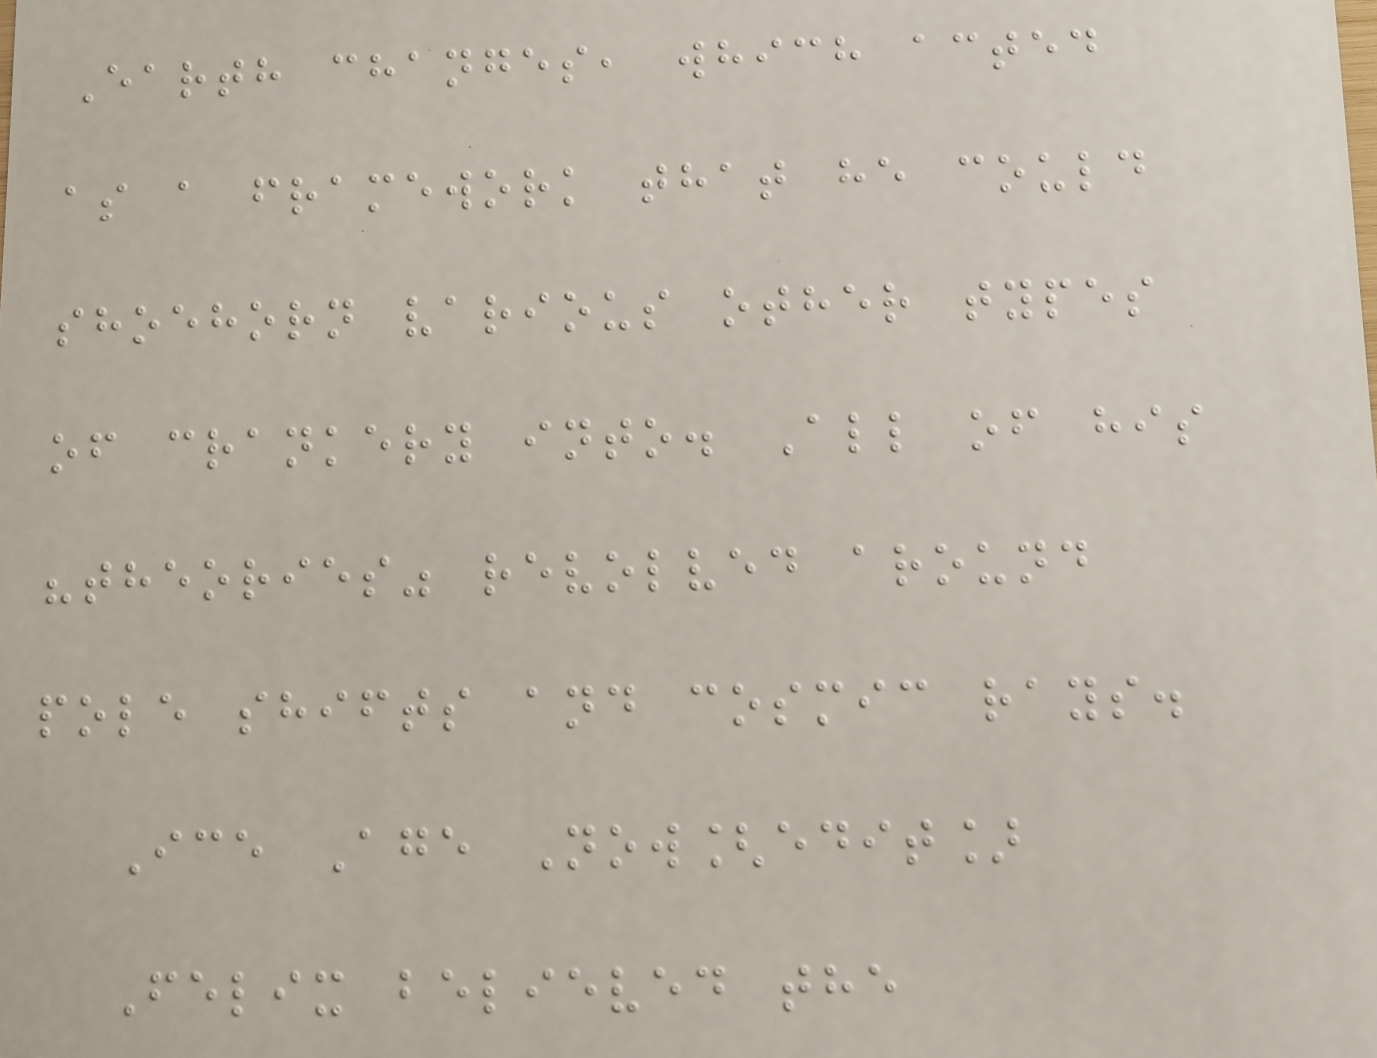Earth changes, which acted
as a framework that he could
shoehorn various other types
of crankery into. All of his
"theories" revolved around
pole shifts and cosmic rays.
Ice Age Now[edit]
Felix believed the
